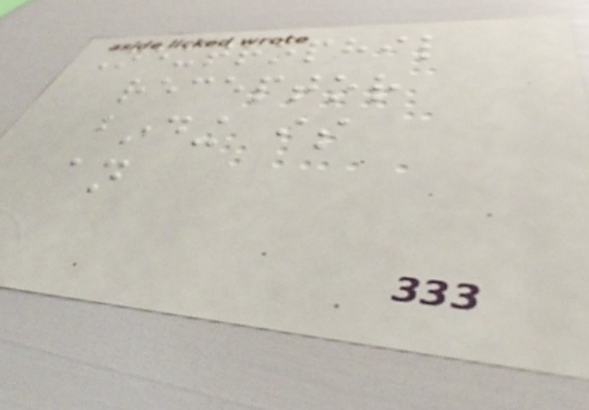Neutrophil
receptor
binding is
an
